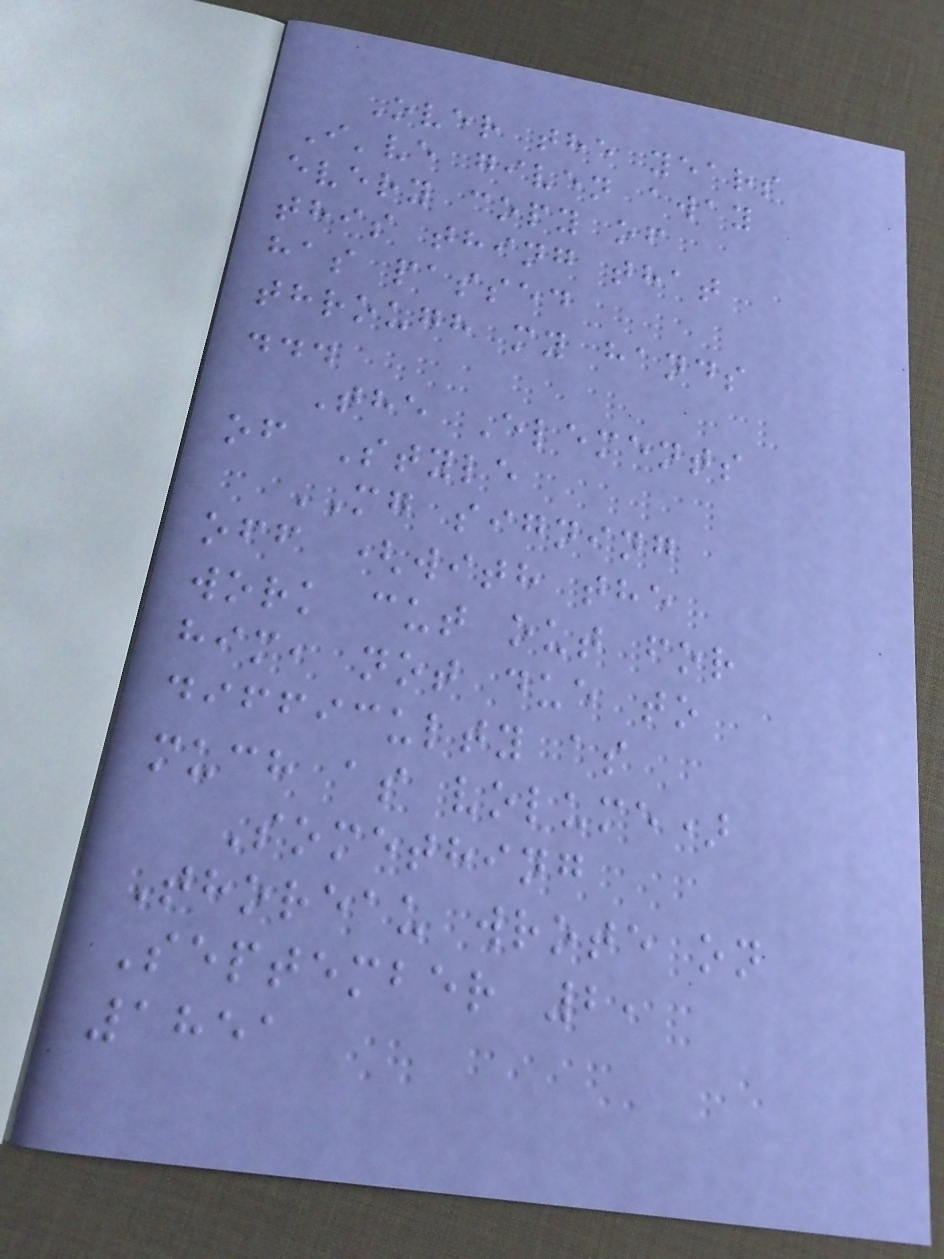Over the years
I've given away
every copy of
this thing that
has passed
through my hands
...
The Elements
of Style
MG signing
off (with the
work cut out for
him, not due to
difficulty as
much as volume)
Something
Thoreau wrote on
September 2,
1851
